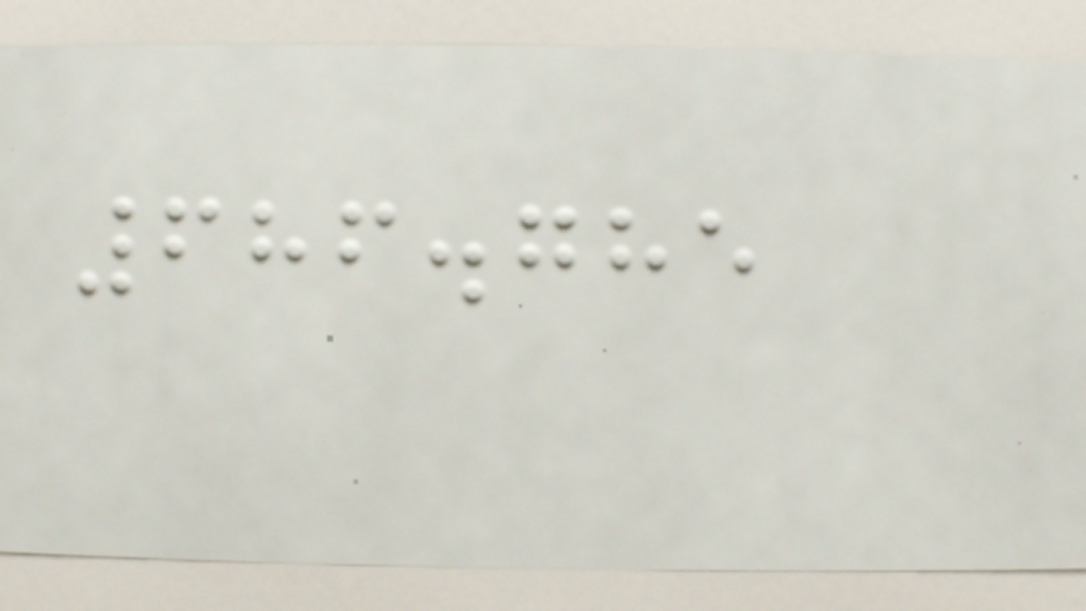686.785
